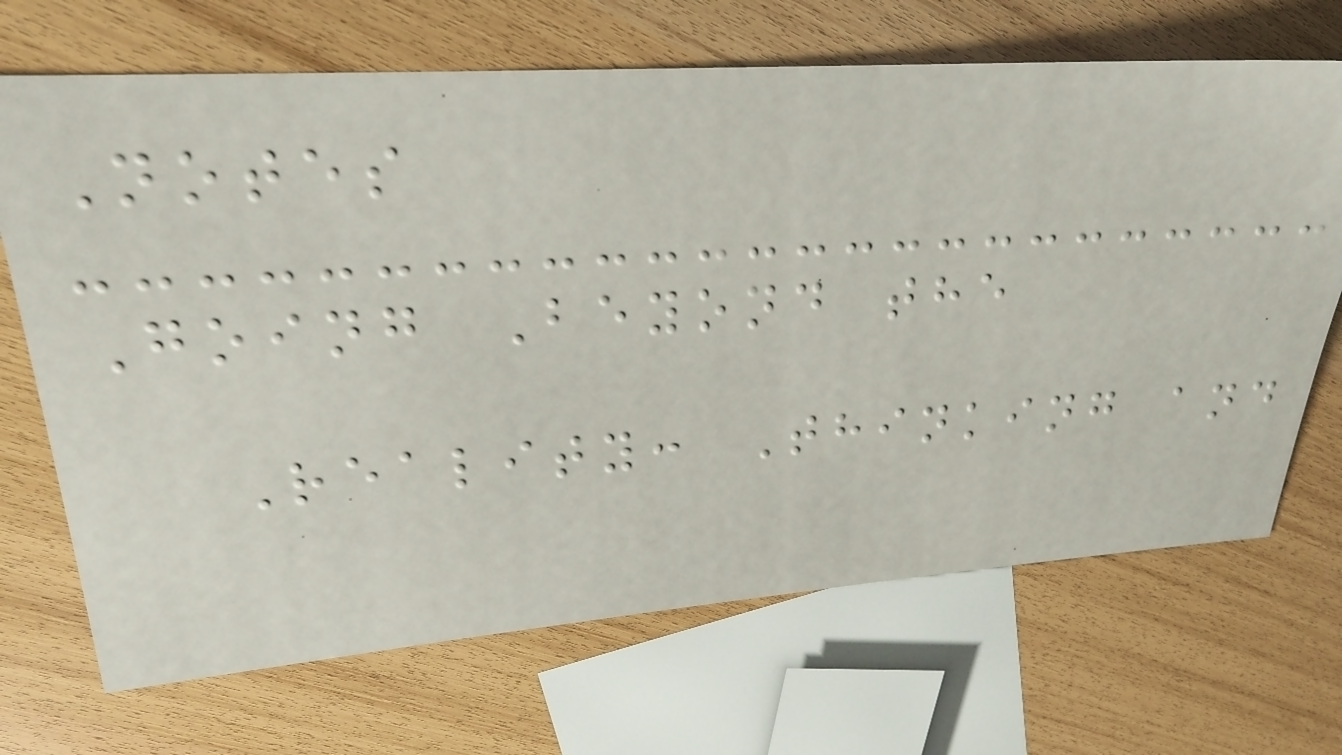Notes
Going Beyond the
Reality: Thinking and
